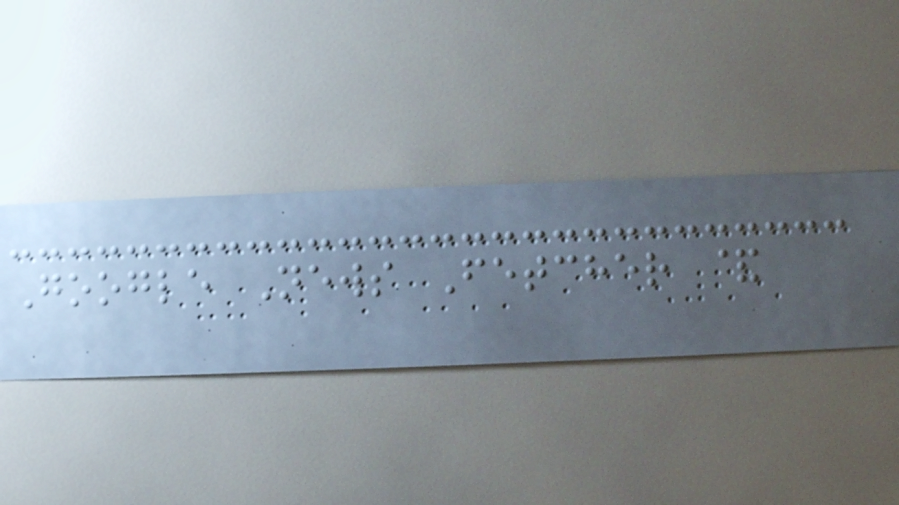Google News Fetcher &
